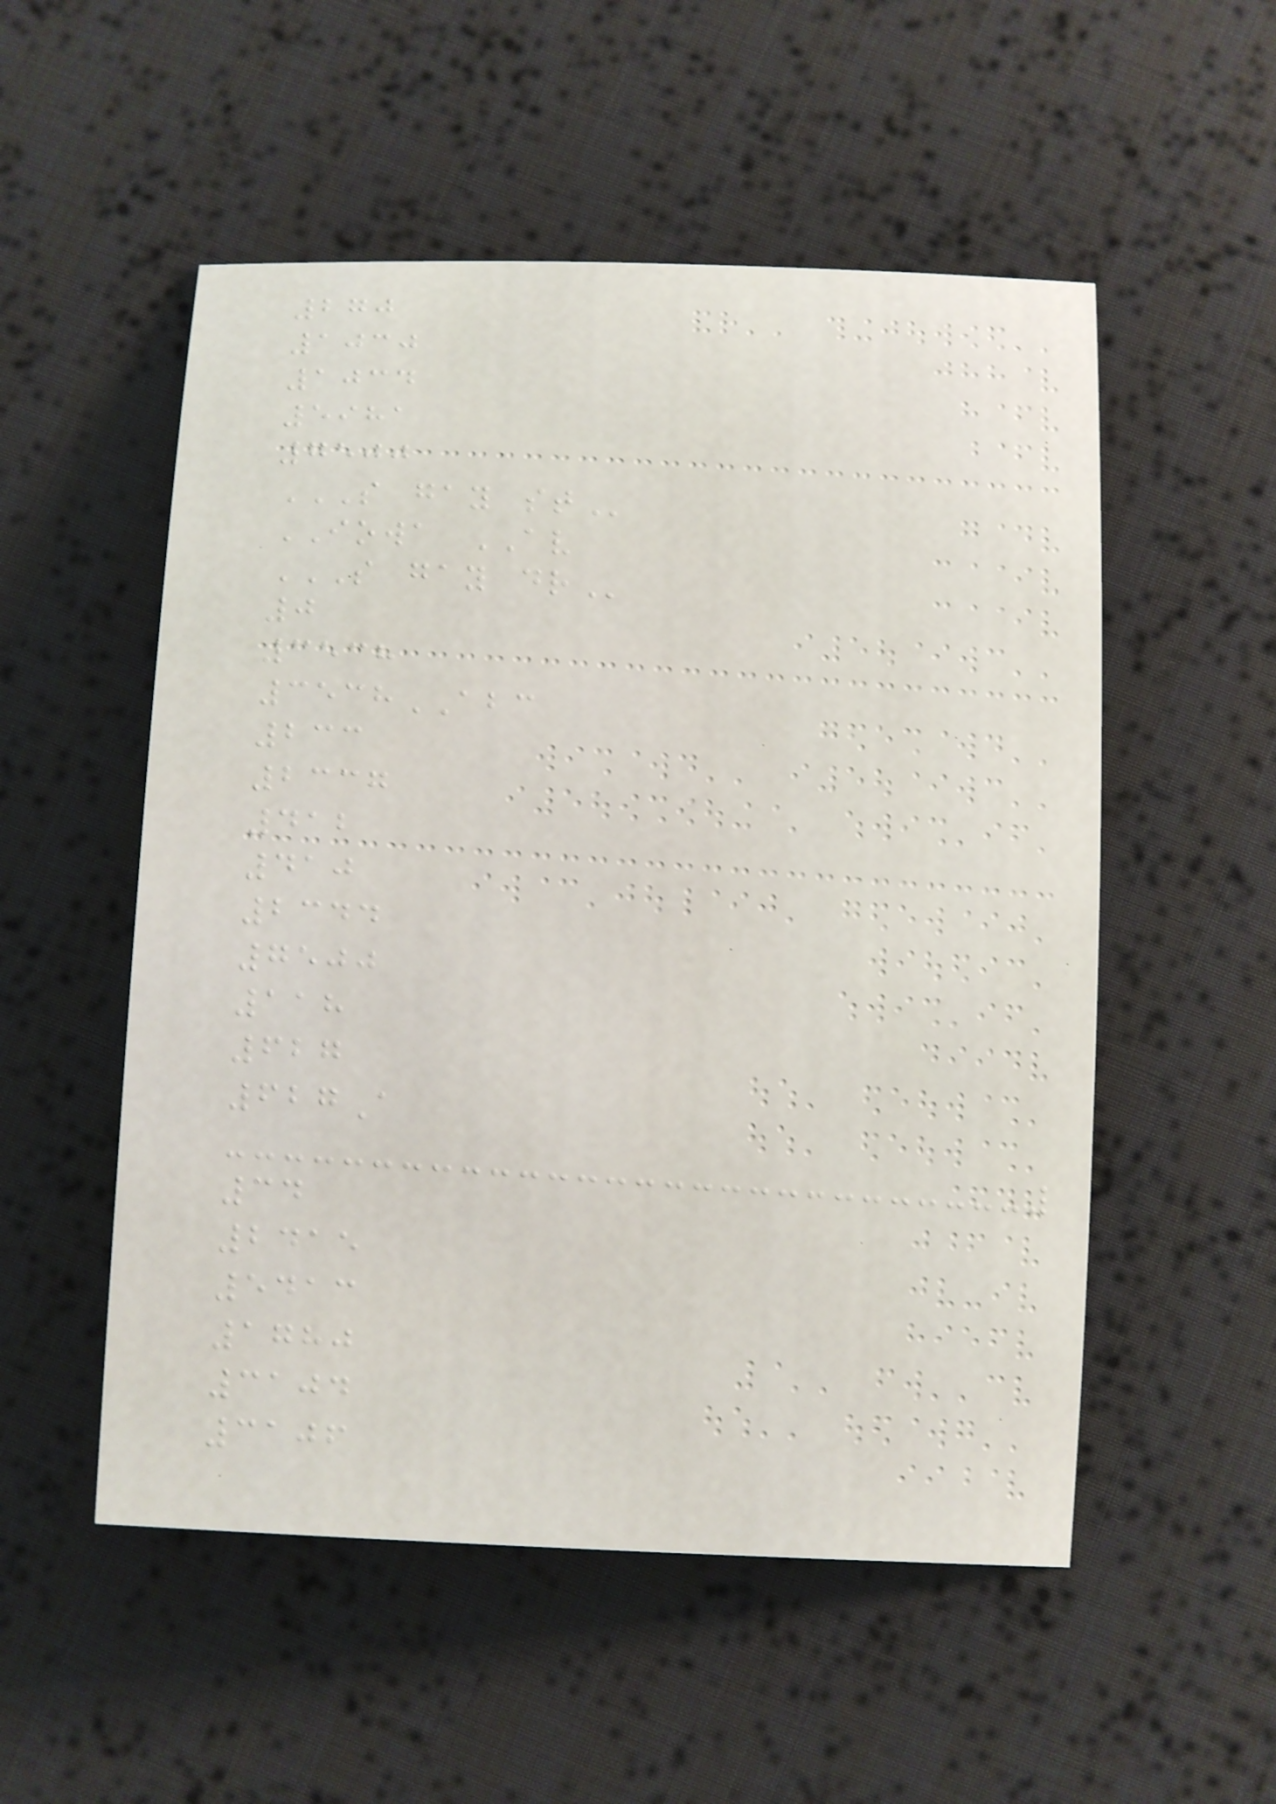270
1030
1034
5981
7500
S GAY ST
IOWA AV
S GAY DR
0
3538
3538ABC
233
2337
412
410
2344
7500
118
627
627A
34
2415
5413
1780
3104
3106
